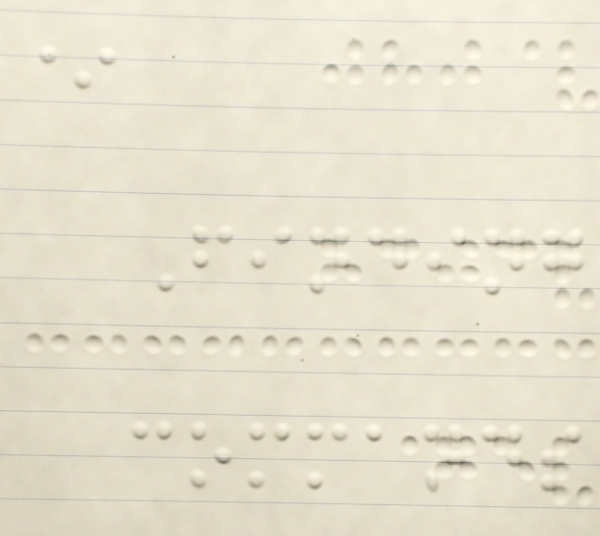*
Finding
commands
